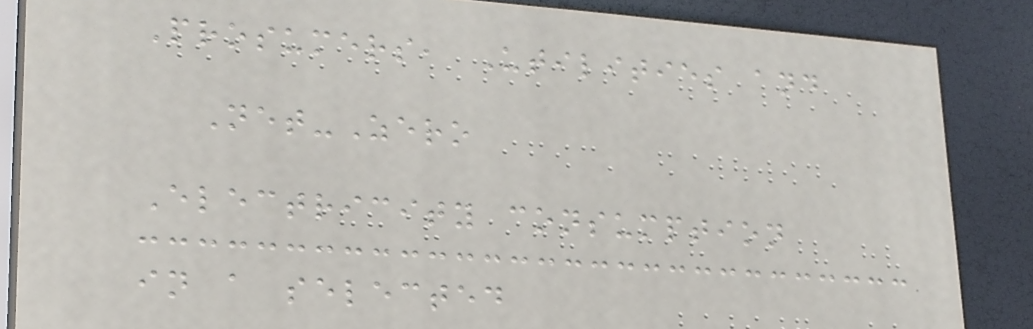Prosumers, Utilities and
Net-Zero
Electricity consumption
in a selected
